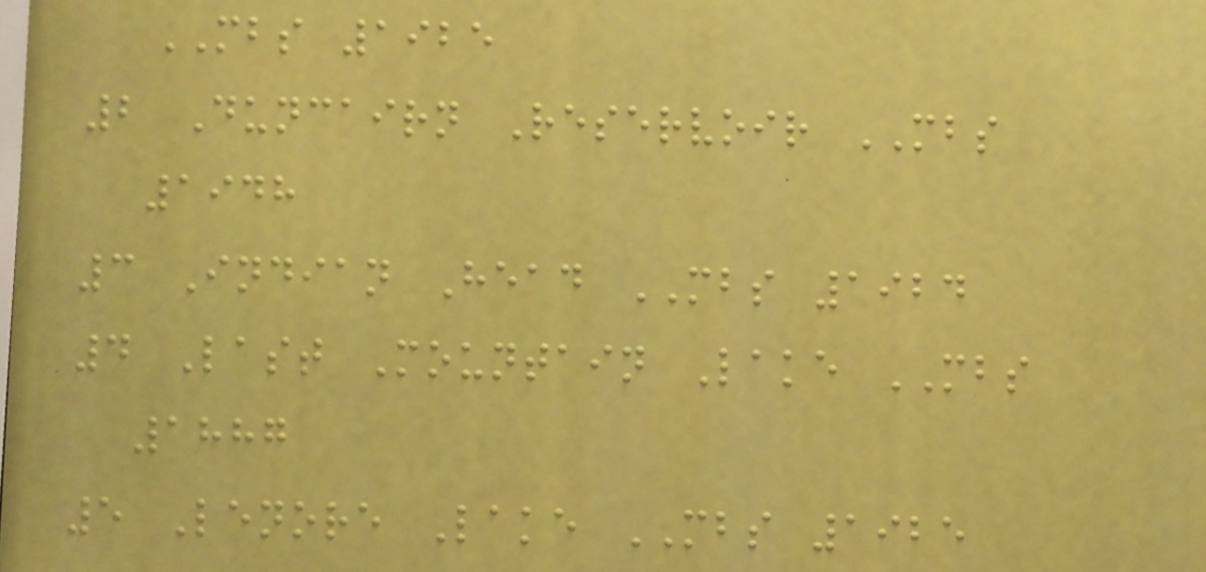MBS 1925
2 Duncairn Reservoir MBS
1948
3 Indian Head MBS 1924
4 Last Mountain Lake MBS
1887
5 Lenore Lake MBS 1925
